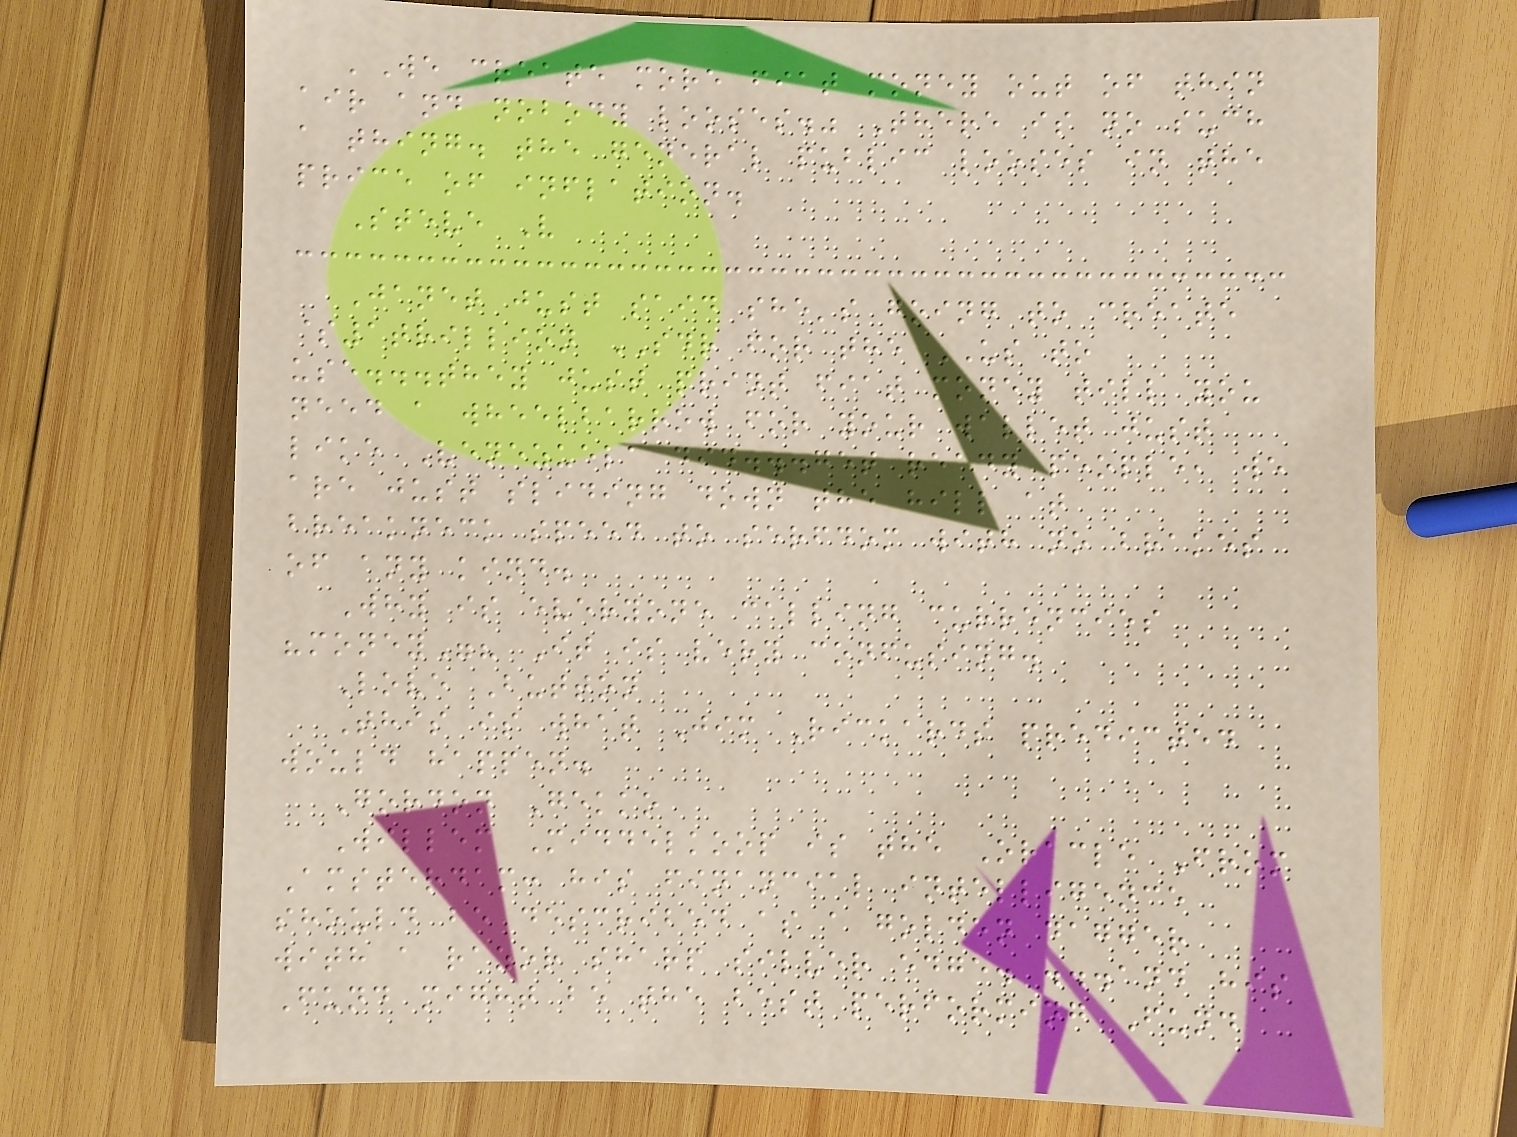'We create more fiat money out of thin
air and nobody looses." There is no such
a thing. the general public looses in the
price of inflation.
Steve V
Janet just said she's going to create
$1trillion SDR for the US to
use...they just print fiat money till you
need a wheelbarrow for your wallet just
like Venezuela did...get ready people, we
are just sliding down the hill at
breakneck speed to serfdom with no brakes
of any kind.
Why is everyone calling currencies
"money"? It is very confusing.
Love Button
This is what Jim Rickards predicted
would happen.
Gordon Gekko
Willem Middelkoop is the Oracle From
Amsterdam: his financial intelligence
should be described as a golden dagger
with a razor sharp silver edge. ...and his
Fund might be the best performing Fund
